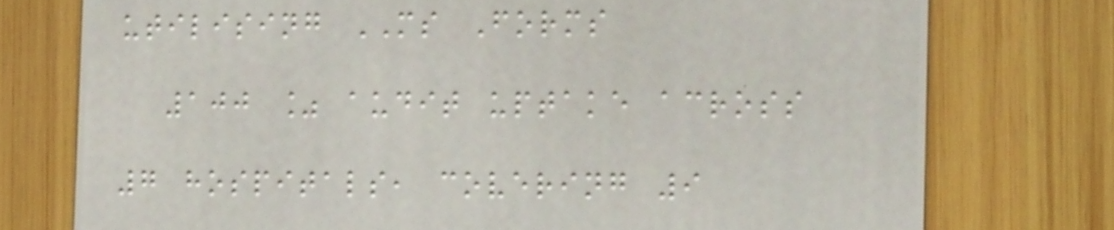utilising MS Forms
100 % audit uptake across
7 hospitals, covering 9
